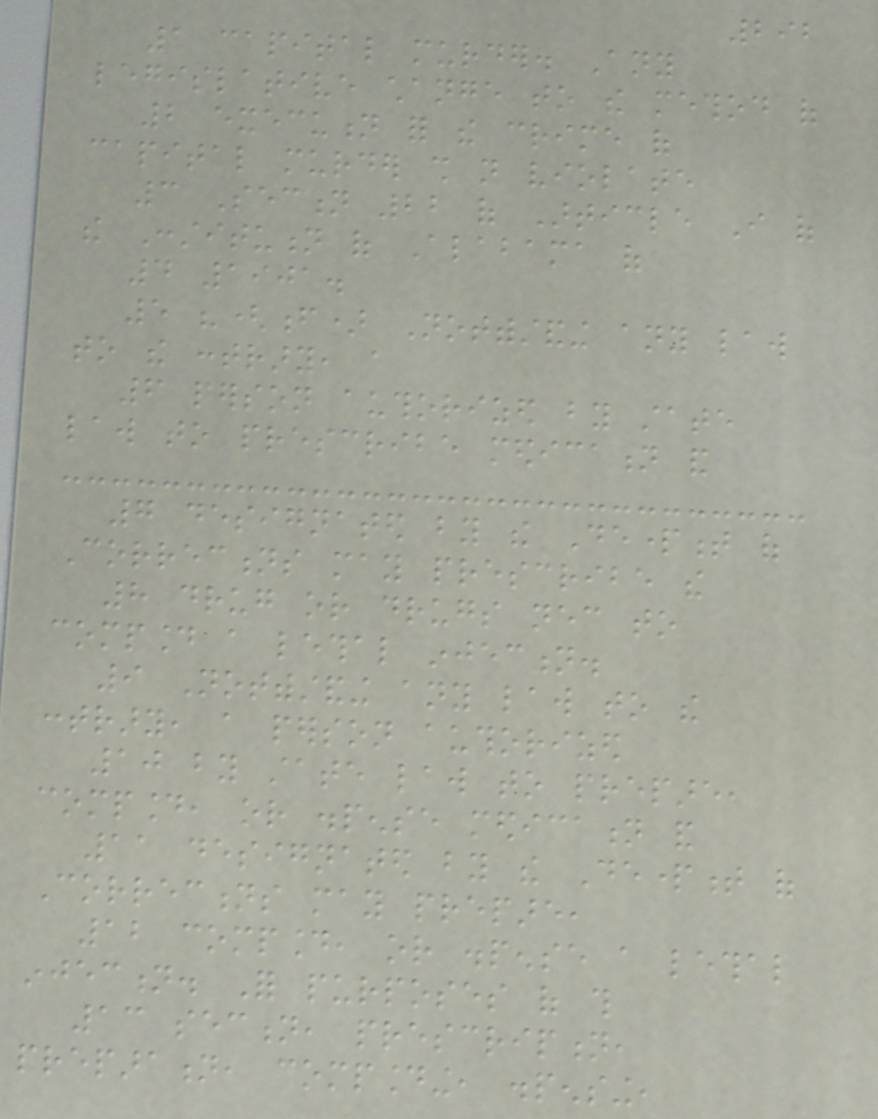292
1 capital murder. Any
legislative change to the method of
2 execution for the crime of
capital murder shall not violate
3 Section 22 of Article I of
the Constitution of Alabama of
4 1901.
5 "(f) Notwithstanding any law
to the contrary, a
6 person authorized by state
law to prescribe medication and
7 designated by the Department of
Corrections may prescribe the
8 drug or drugs necessary to
compound a lethal injection.
9 Notwithstanding any law to the
contrary, a person authorized
10 by state law to prepare,
compound, or dispense medication and
11 designated by the Department of
Corrections may prepare,
12 compound, or dispense a lethal
injection. For purposes of this
13 section, prescription,
preparation, compounding, dispensing,
